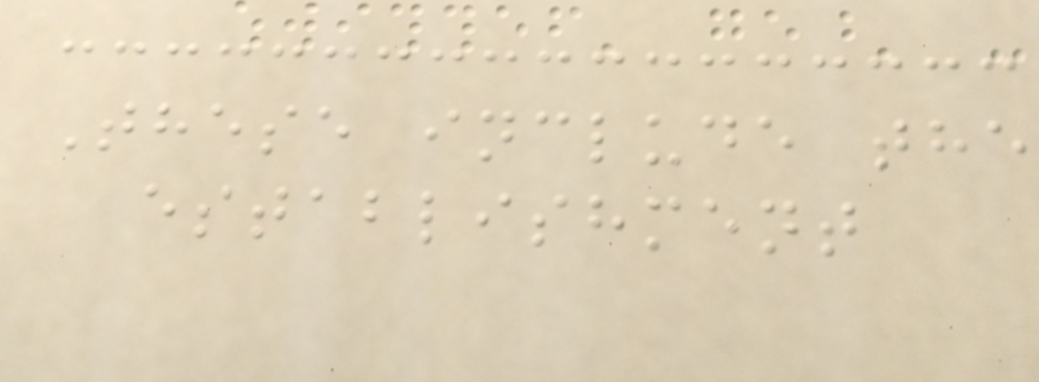These include the
establishment
